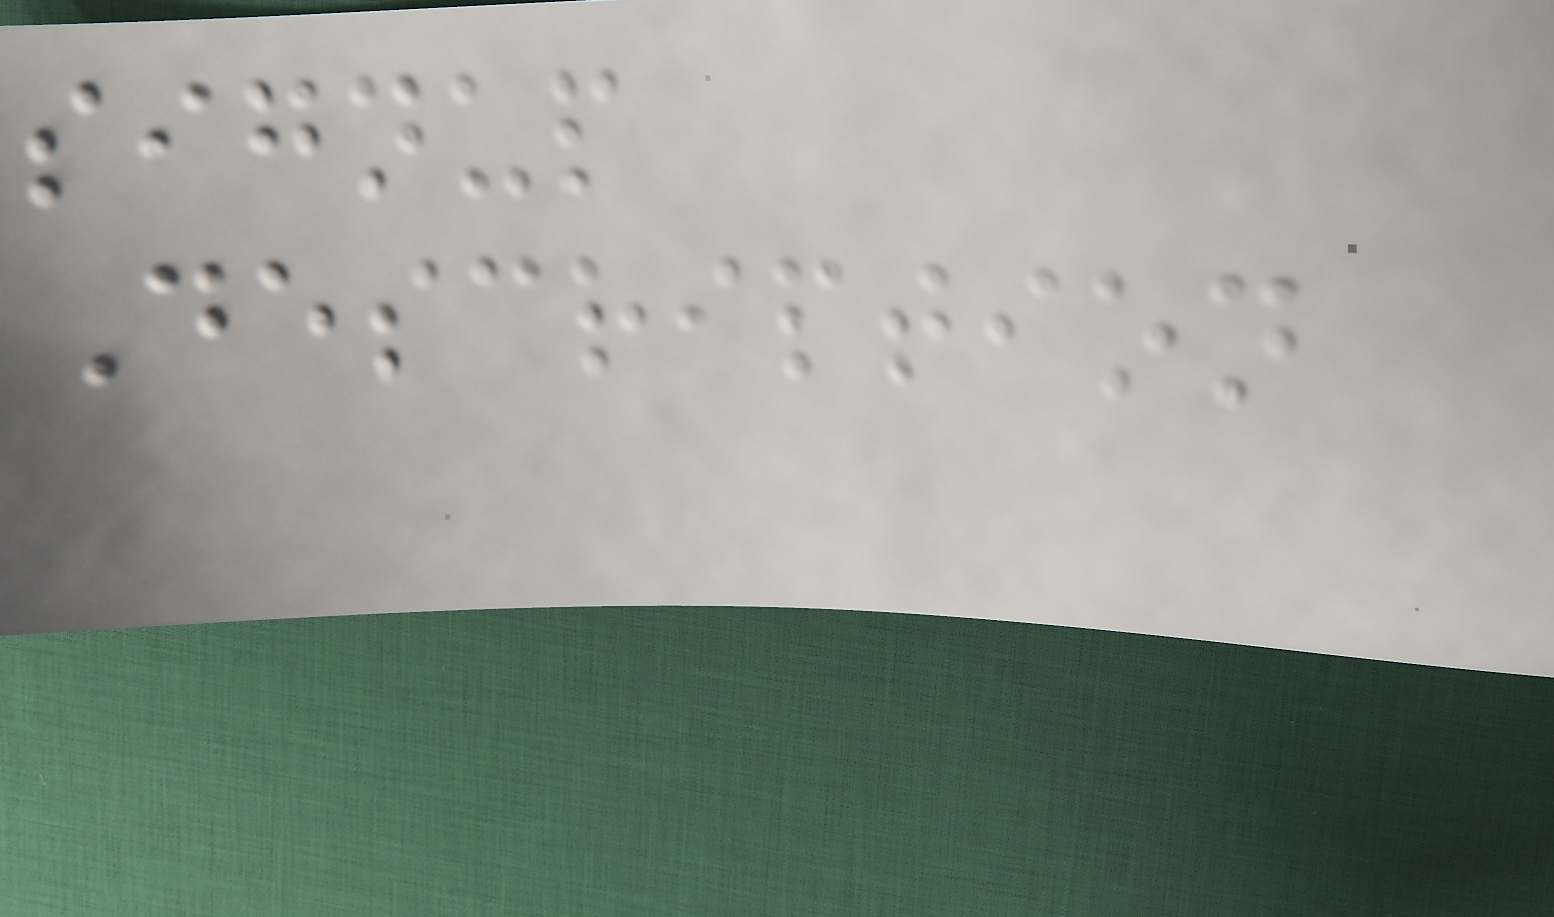signup
Description
